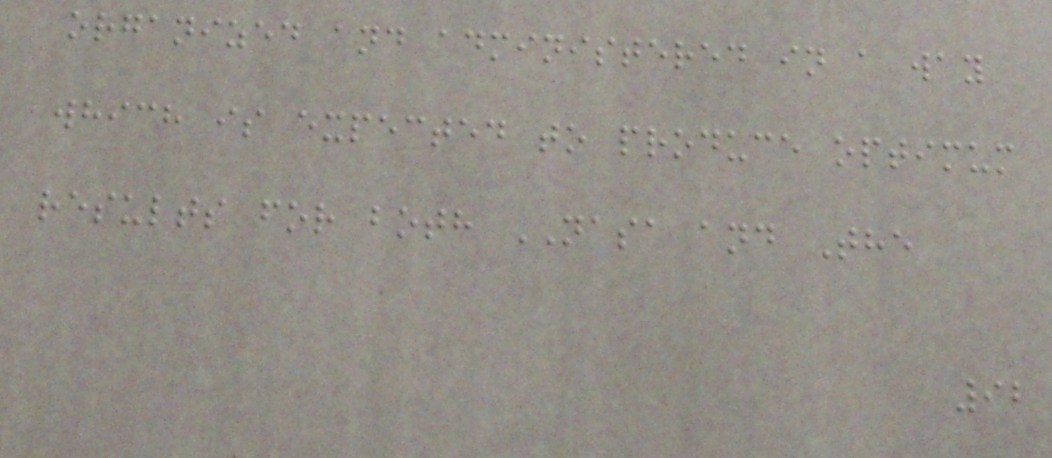organized and administered in a way
which is expected to produce optimum
results for both NASA and The
92
